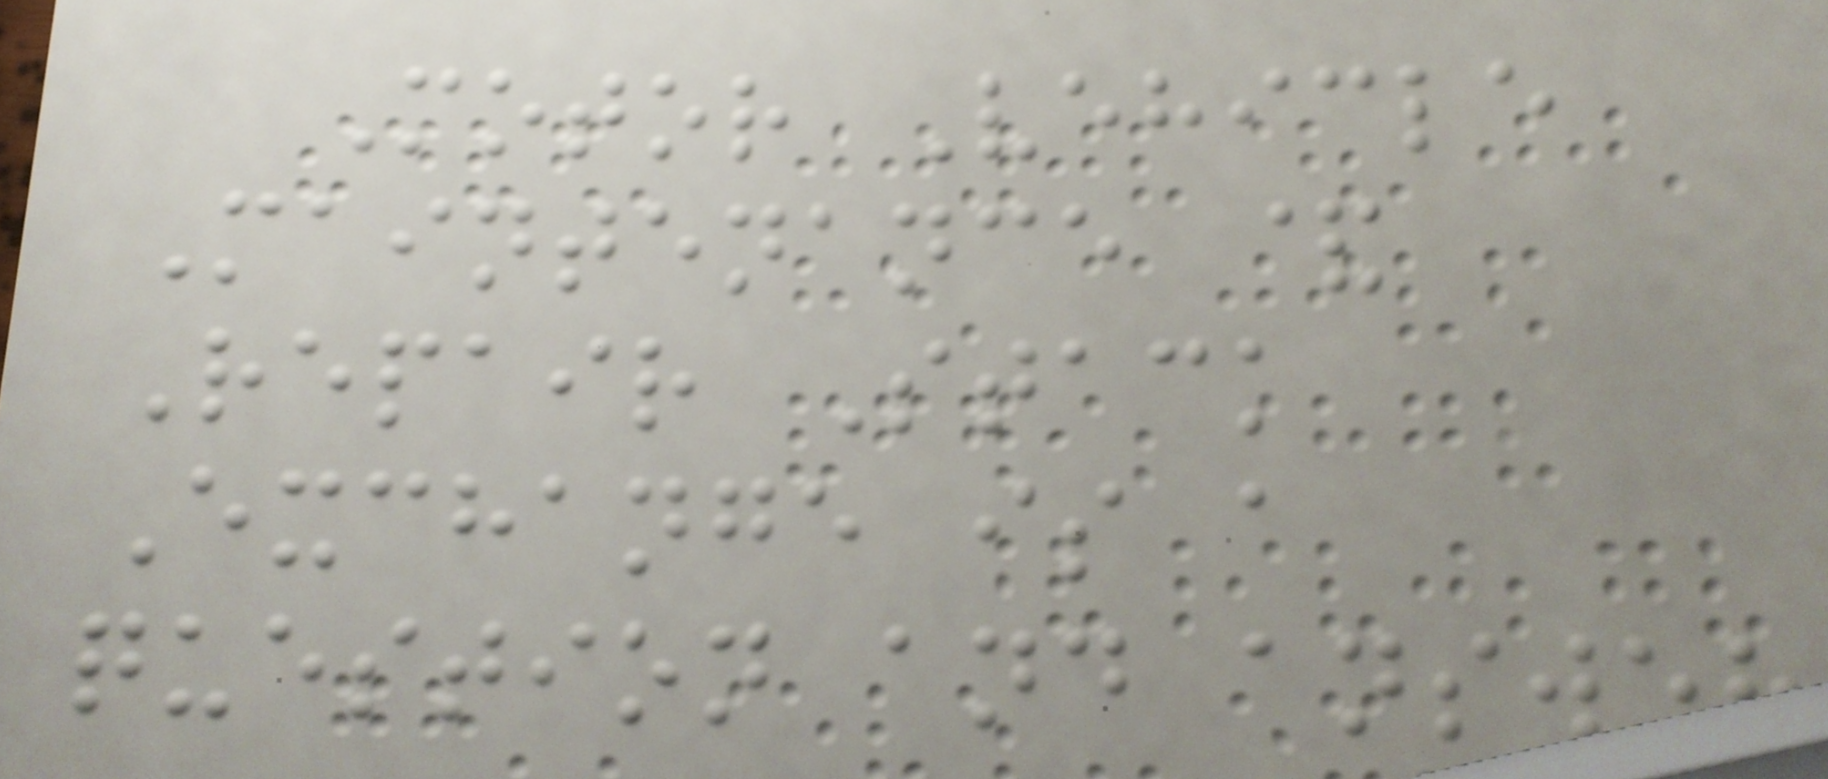Motor Vehicle
Maintenance &
Repair Stack
Exchange is a
question and answer
